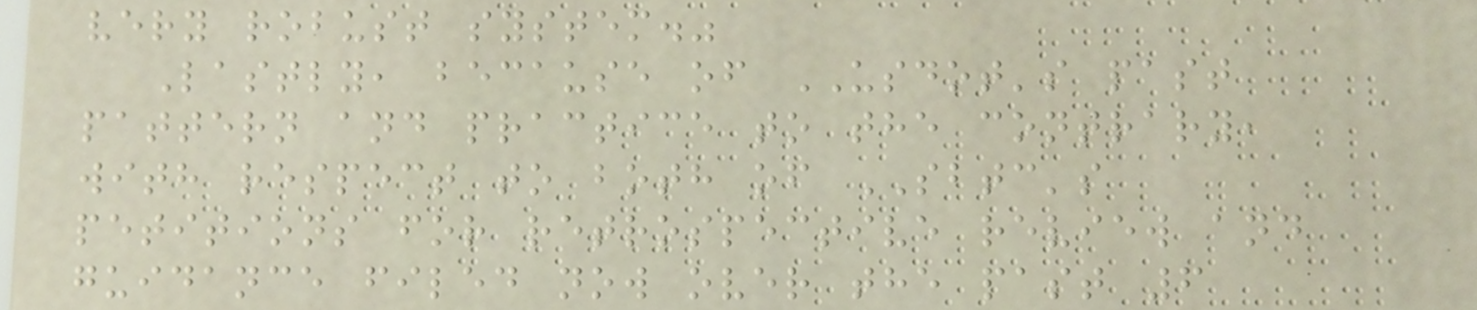very robust system."
Lastly, because of USDOT's past
pattern and practice to the contrary,
with respect to both of SBTC's
petitions for retrospective review and
guidance filed now over the past 6
